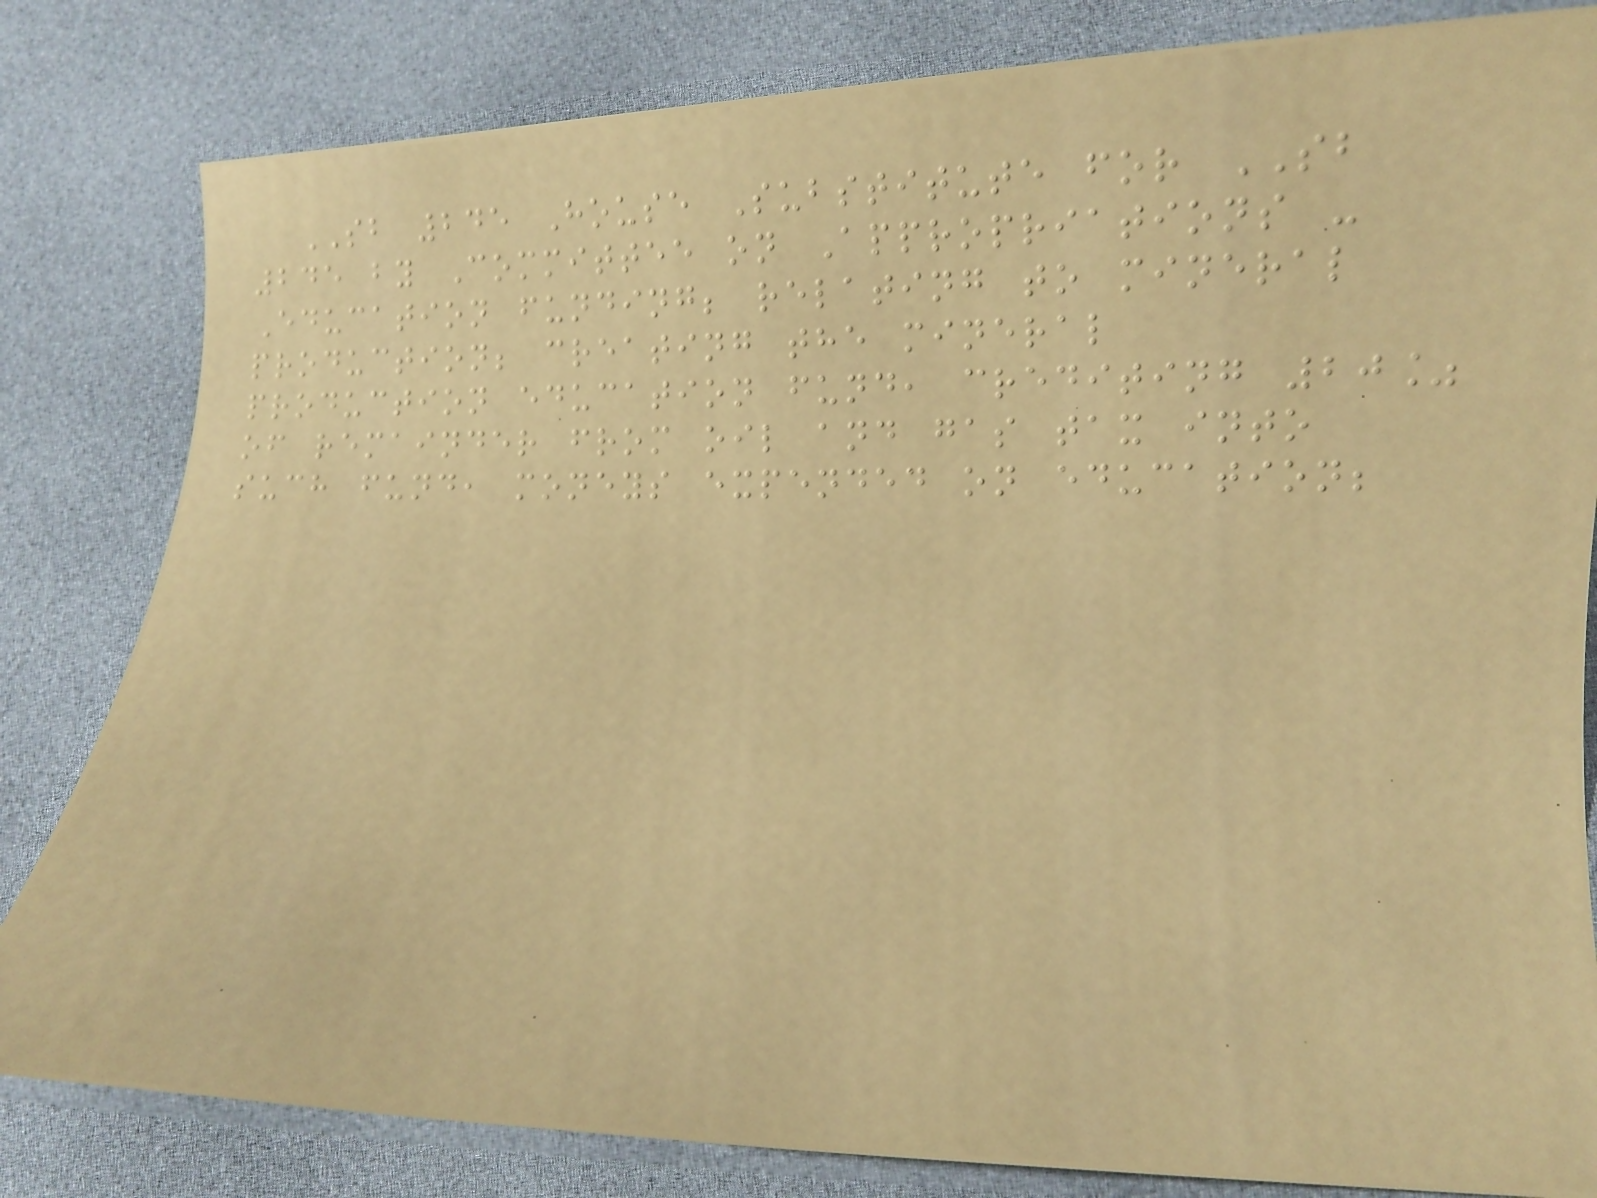SB 245 House Substitute for SB
245 by Committee on Appropriations -
Education funding; relating to mineral
production; creating the mineral
production education fund, crediting 20%
of remainder from oil and gas tax into
such fund, moneys expended on education;
